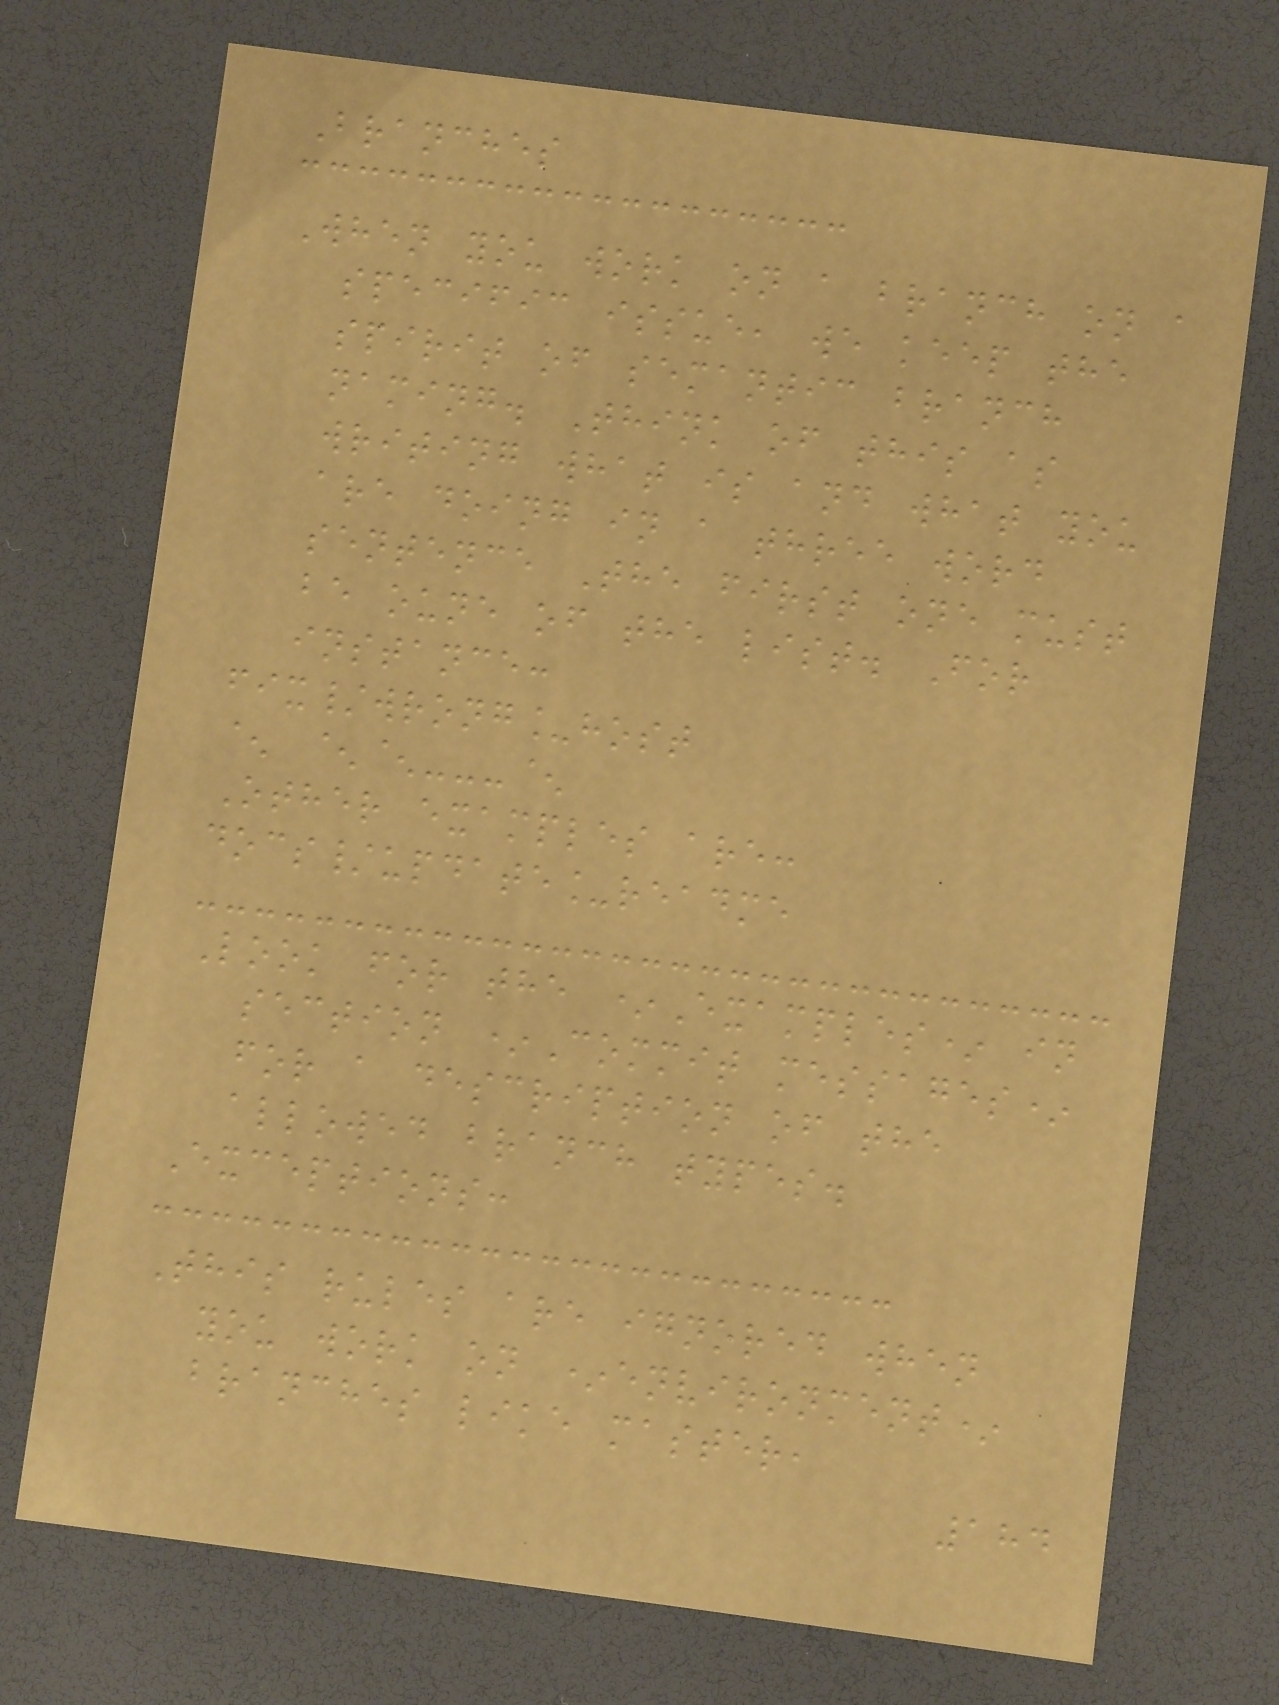Branches
When you work on a branch on a
specific issue, we keep the
spirit of semantic branch
naming. Think of this as
writing what is and what you
are doing in a three word
sentence The first one must
be oune of the list. For
instance:
fix/wrong_host
^ ^^---^
Other examples are:
docs/update_readme
Look for the *Examples* in
section *Commit messages*
for a description of the
allowed branch types.
Exceptions:
This rules are ignored when
you work on *environment*
branches like master,
184
